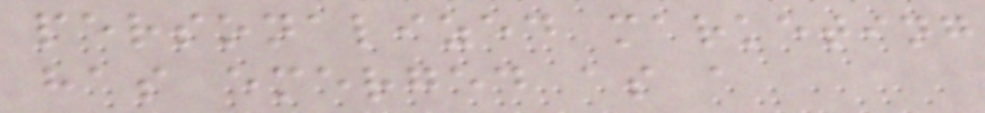personalized marketing
has emerged as a
